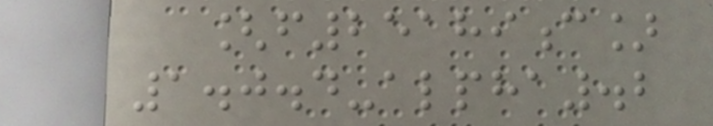[f25189c]
1.0.4-alpha.2
